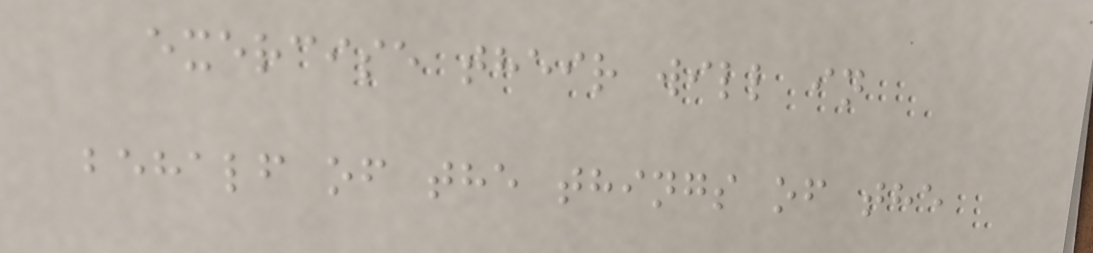exercise their will in
behalf of the things of the
